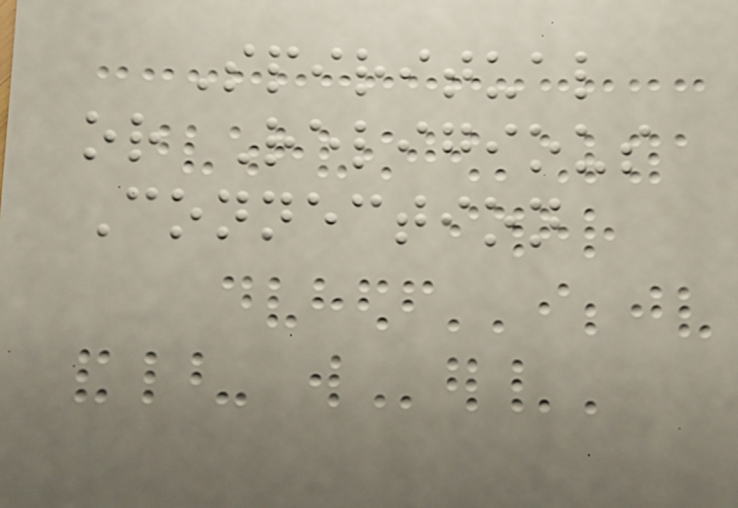Spiritual
or Religious
Connection
